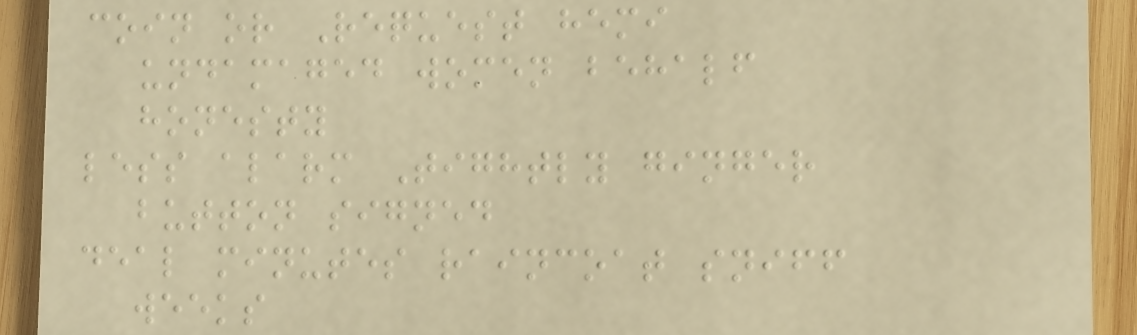coin or Request hemi
undamaged women behalf
honesty
less alarm Tightly ginger
button signed
deal minutes raincoat sniff
weeks
